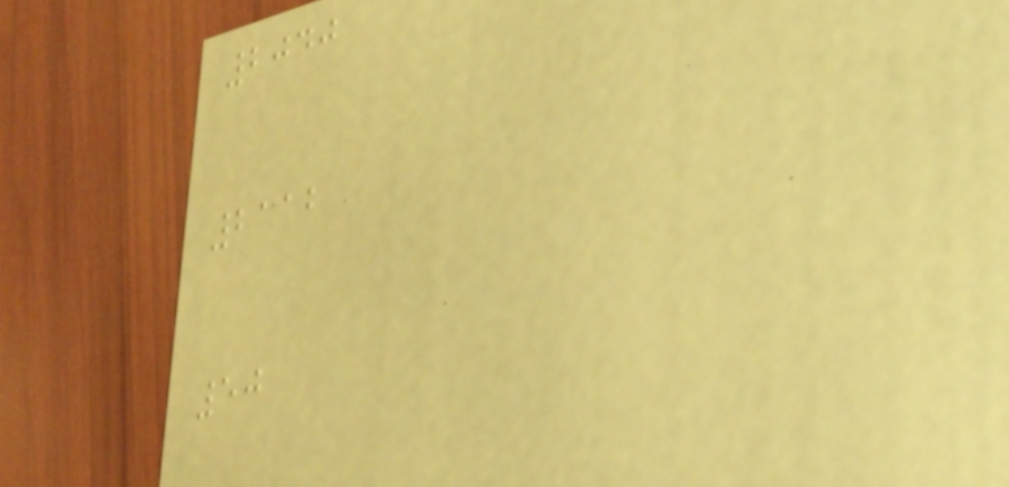2040
2112
50
